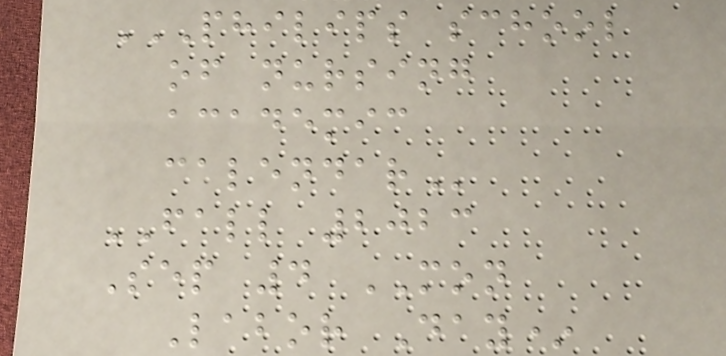PHILIPS SCHOOL
OF NURSING
ACADEMIC
CALENDAR
FALL 2023
Sep 4 MON
Labor Day*
